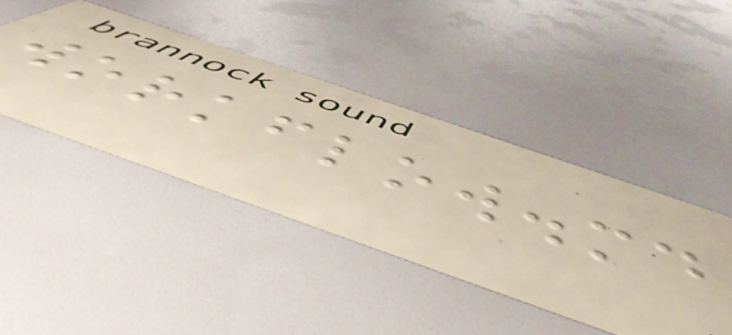workflow.md
